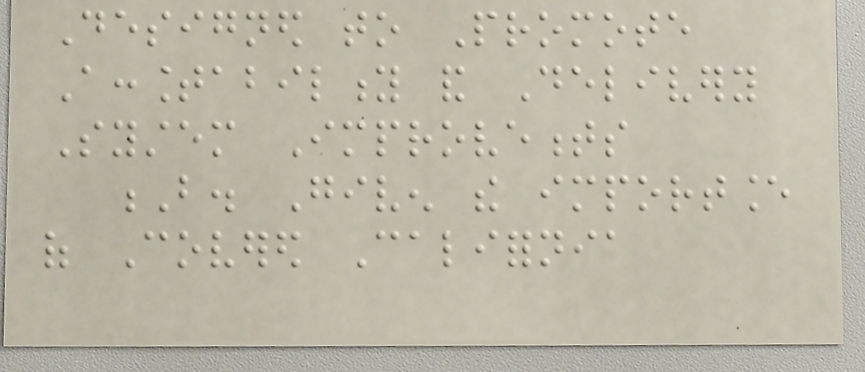Designed to Promote
Accountability and Delivery
System Improvements
B. Given the importance
of Covered California
